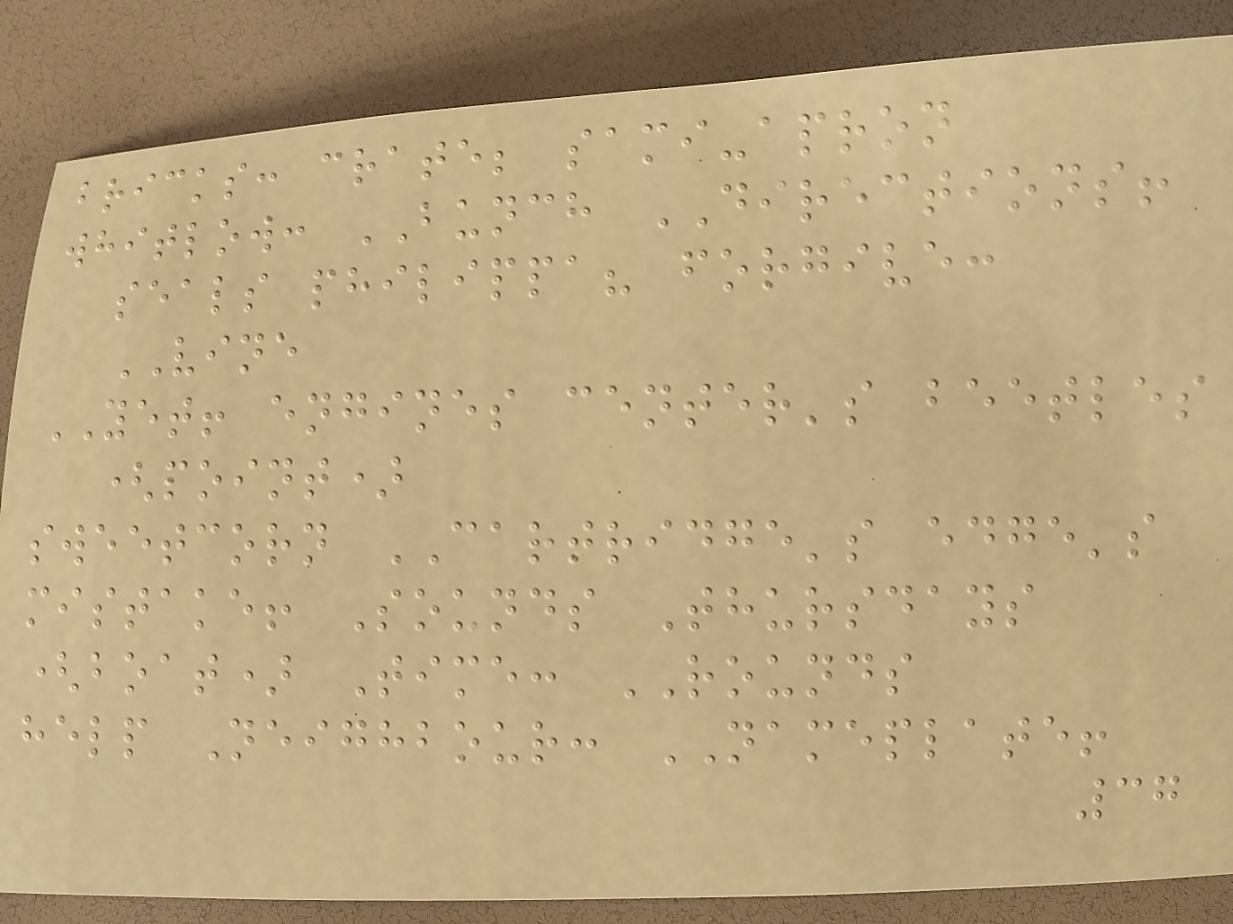bricks: crate; sami-apron
whitlow: BUNCH DIRECTIONS!
seals philippa? forgive:
VINE
YET! engines center's beetles
(point)
sweetcorn CARTRIDGE's edge's
mistake! Sounds Thursdays
(boat) Time: ROUNDS
help Neighbour: NAMEPLATE!
37
